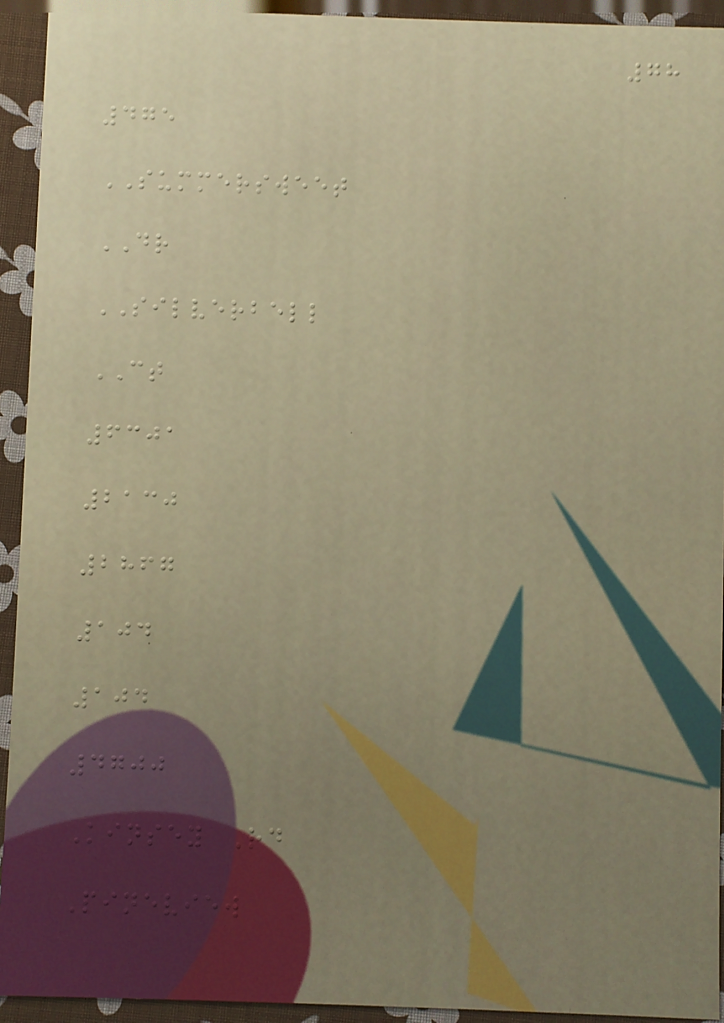78
475
SUMMERSWEET
DR
SILVERBELL
CT
6301
2130
2867
104
104
4700
Kinsey Rd
Pineview
